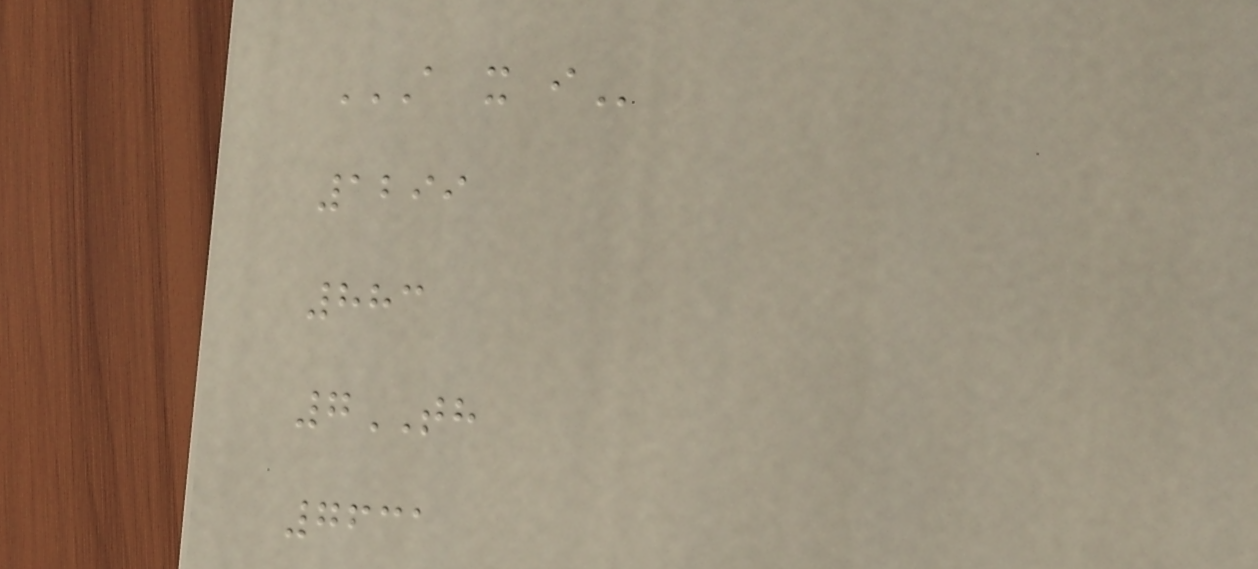A X I
1299
883
7TH
7631
